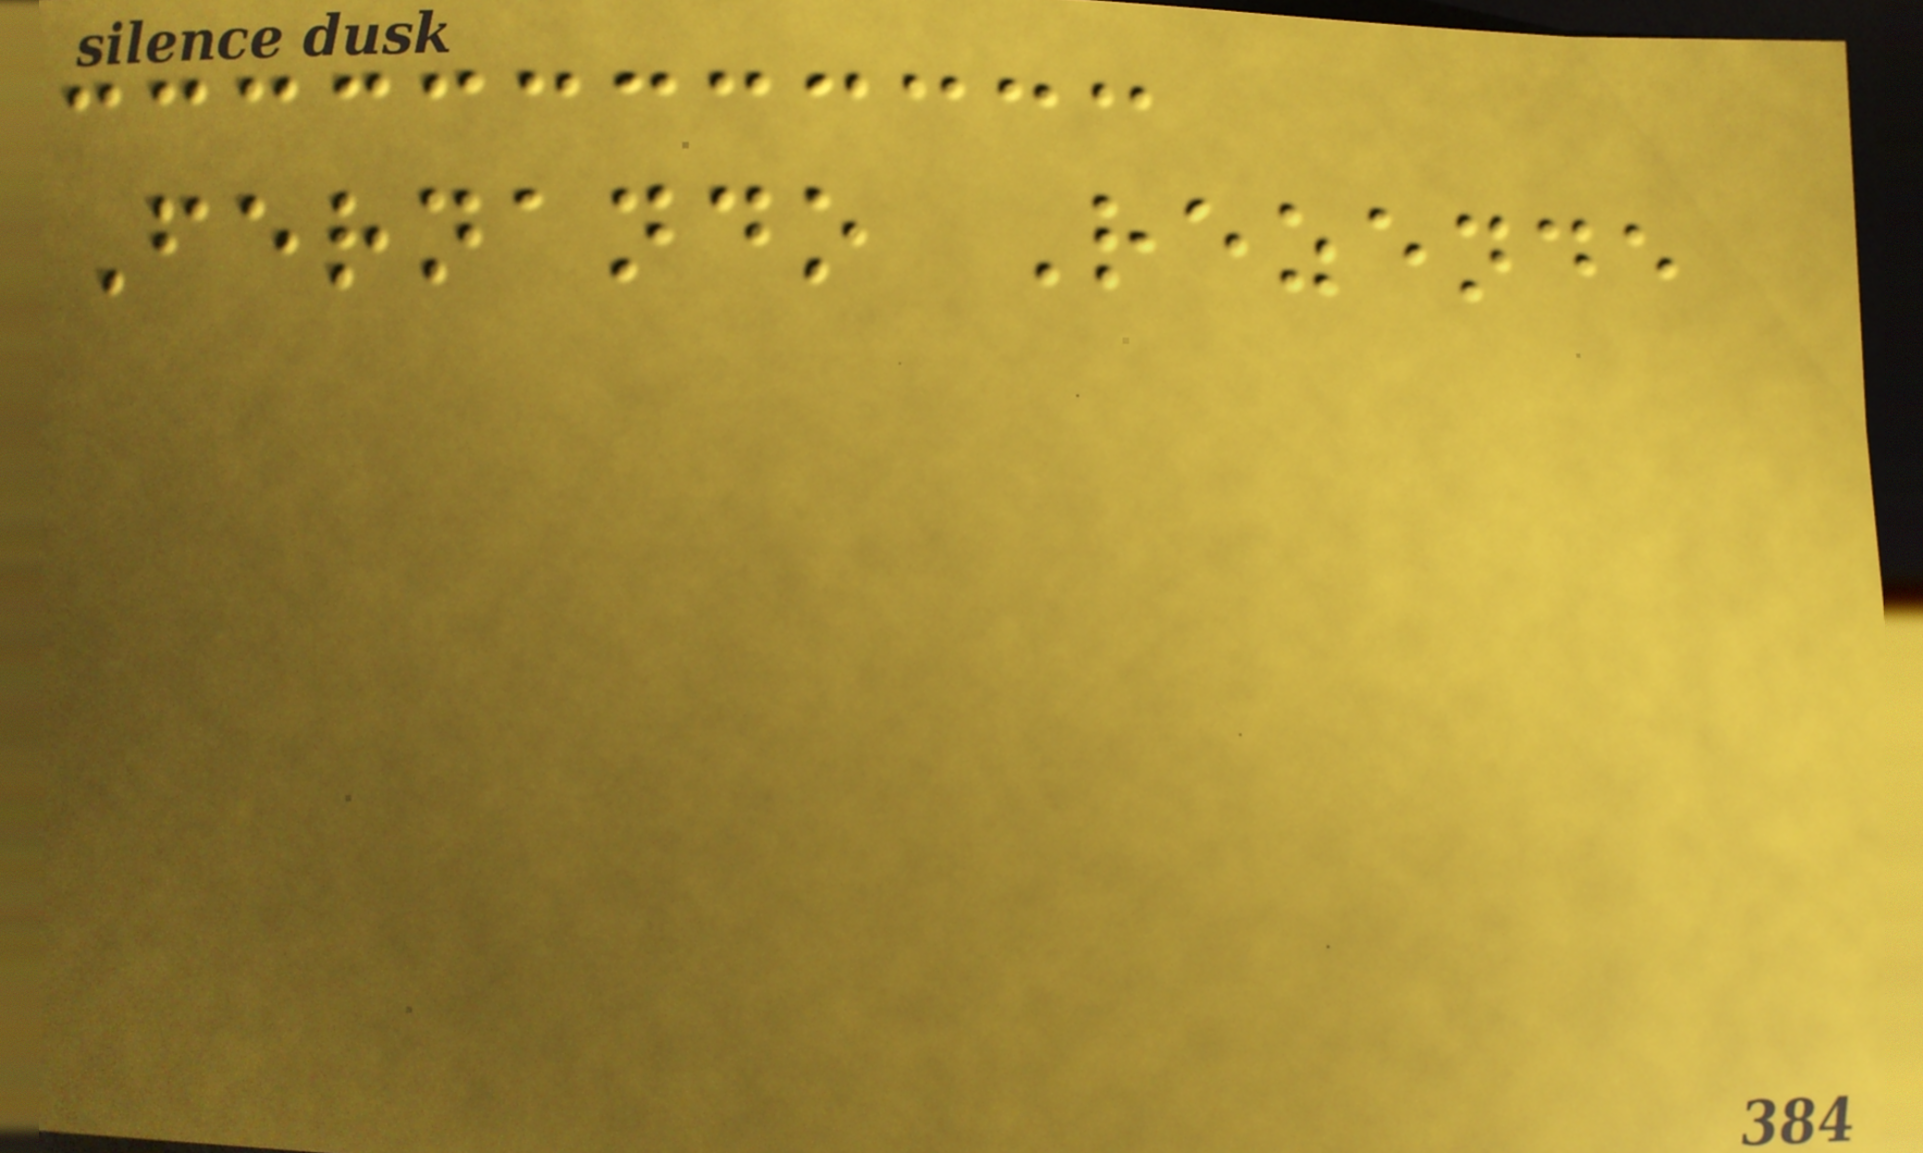Fernando Rezende
